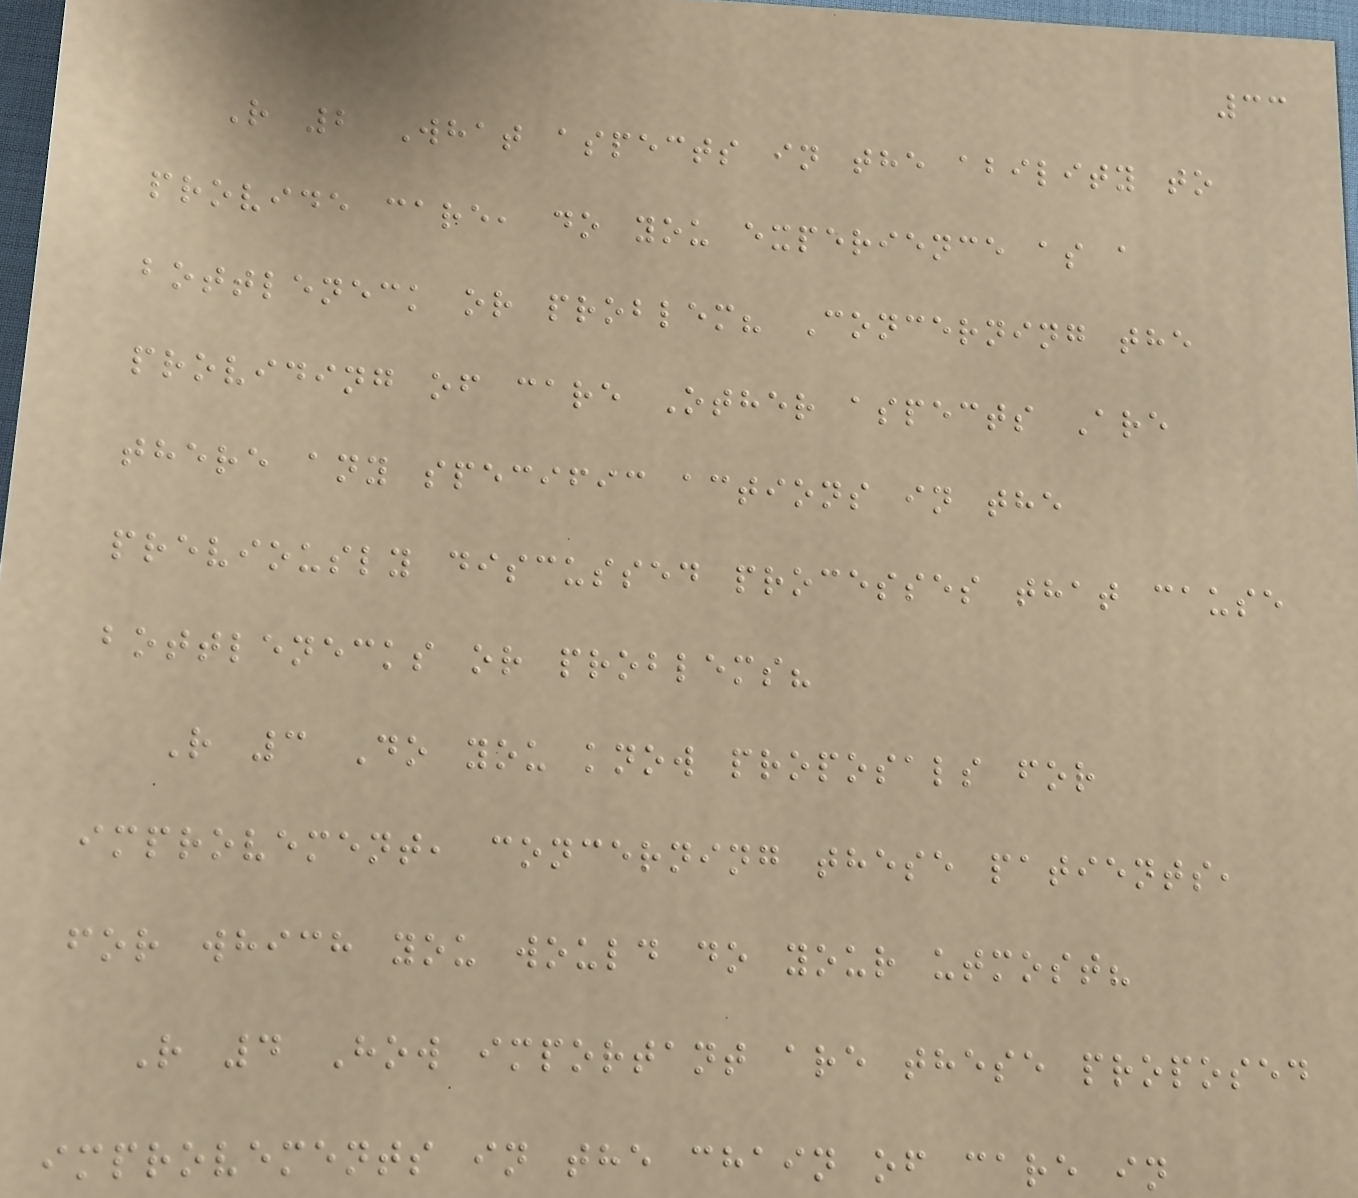33
R 2 What aspects in the ability to
provide care, do you experience as a
bottleneck or problem? Concerning the
providing of care Other aspects Are
there any specific actions in the
previously discussed processes that cause
bottlenecks or problems?
R 3 Do you know proposals for
improvement, concerning these patients,
for which you would do your utmost?
R 4 How important are these proposed
improvements in the chain of care in
